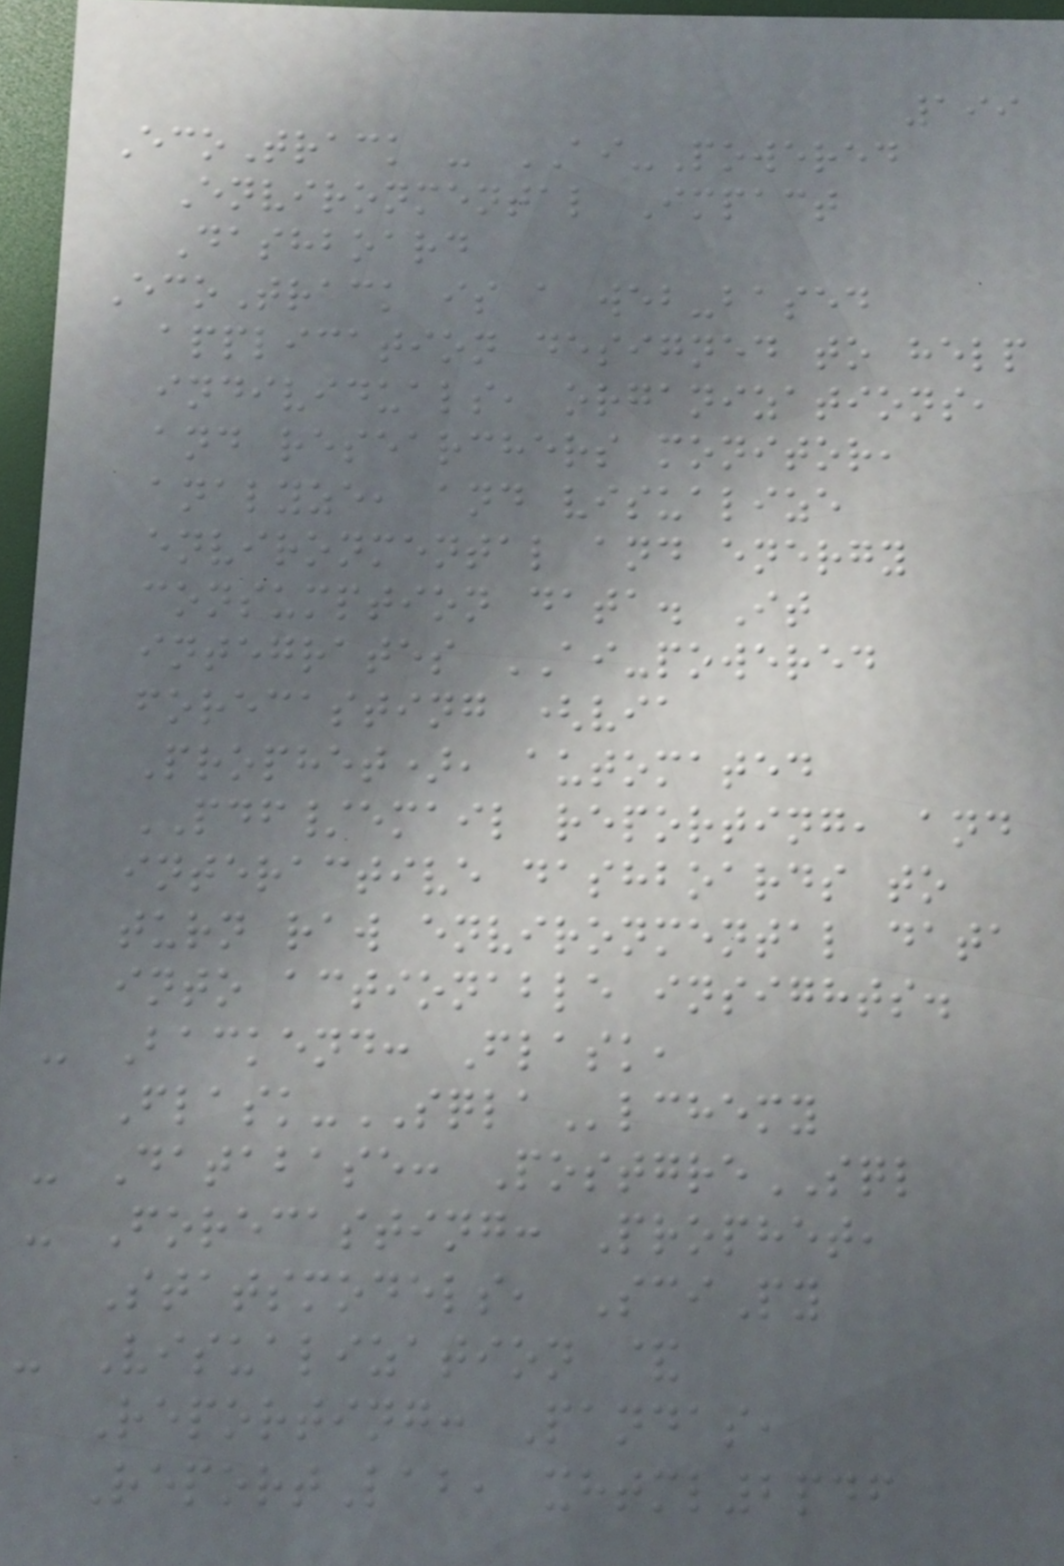199
EcoTrack - AI-Powered
Environmental Impact
Dashboard
EcoTrack is a web-based
application designed to help
individuals, organizations,
and researchers monitor,
analyze, and visualize
environmental and energy
consumption data. It
integrates AI-powered
forecasting (via
Prophet), automated
PDF/email reporting, and
interactive dashboards to
turn raw environmental data
into actionable insights.
- Backend: Flask,
Flask-SQLAlchemy
- Database: PostgreSQL
- Forecasting: Prophet,
Statsmodels, SciPy
- Visualization &
Reporting: Pandas,
ReportLab, xhtml2pdf
